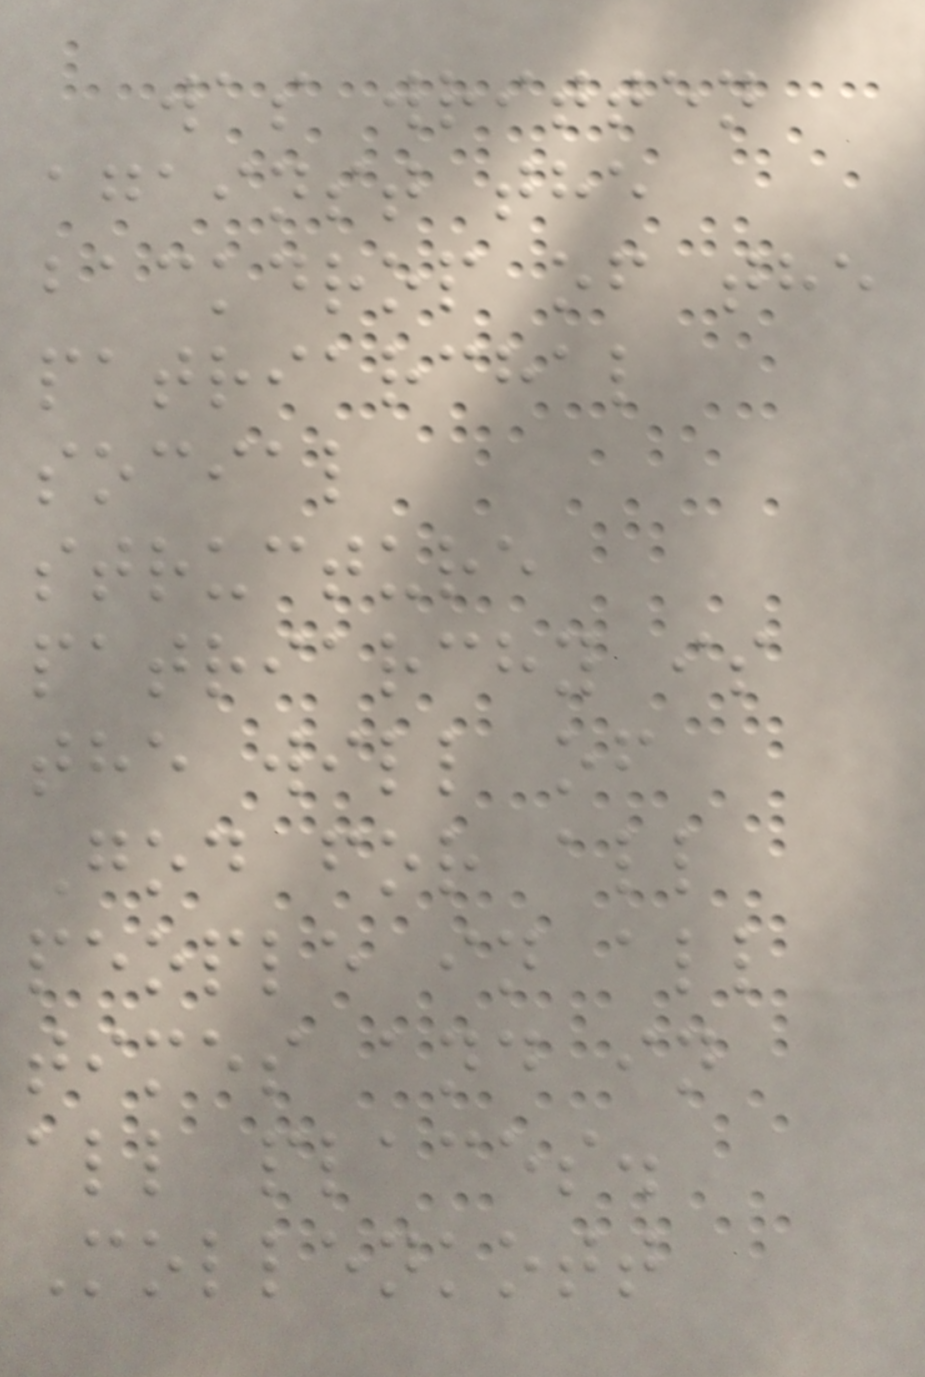was written
against the
backdrop of the
patriarchal
social
structure
patriarchy is
the will of
God for all
people in all
times and in
all places.
Mollenkott
